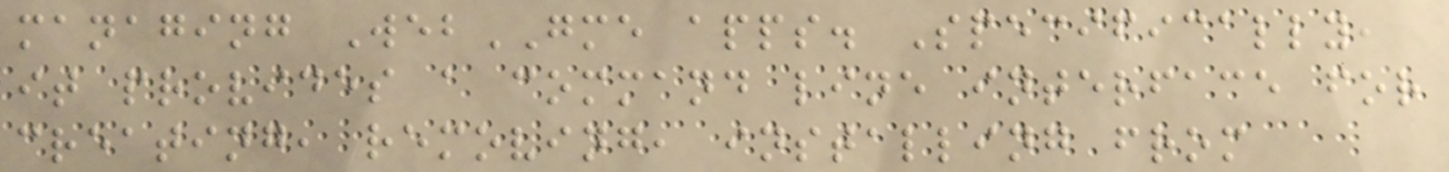managing WebGME apps. Specifically,
it provides a command line interface for
creating, removing, installing from
